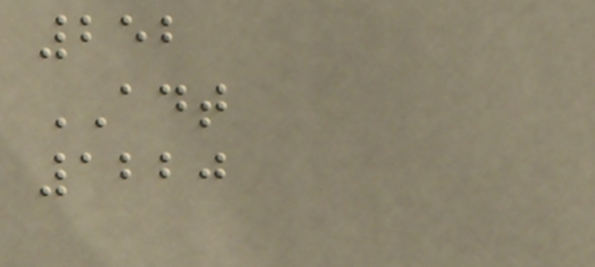252
ADT
1220
